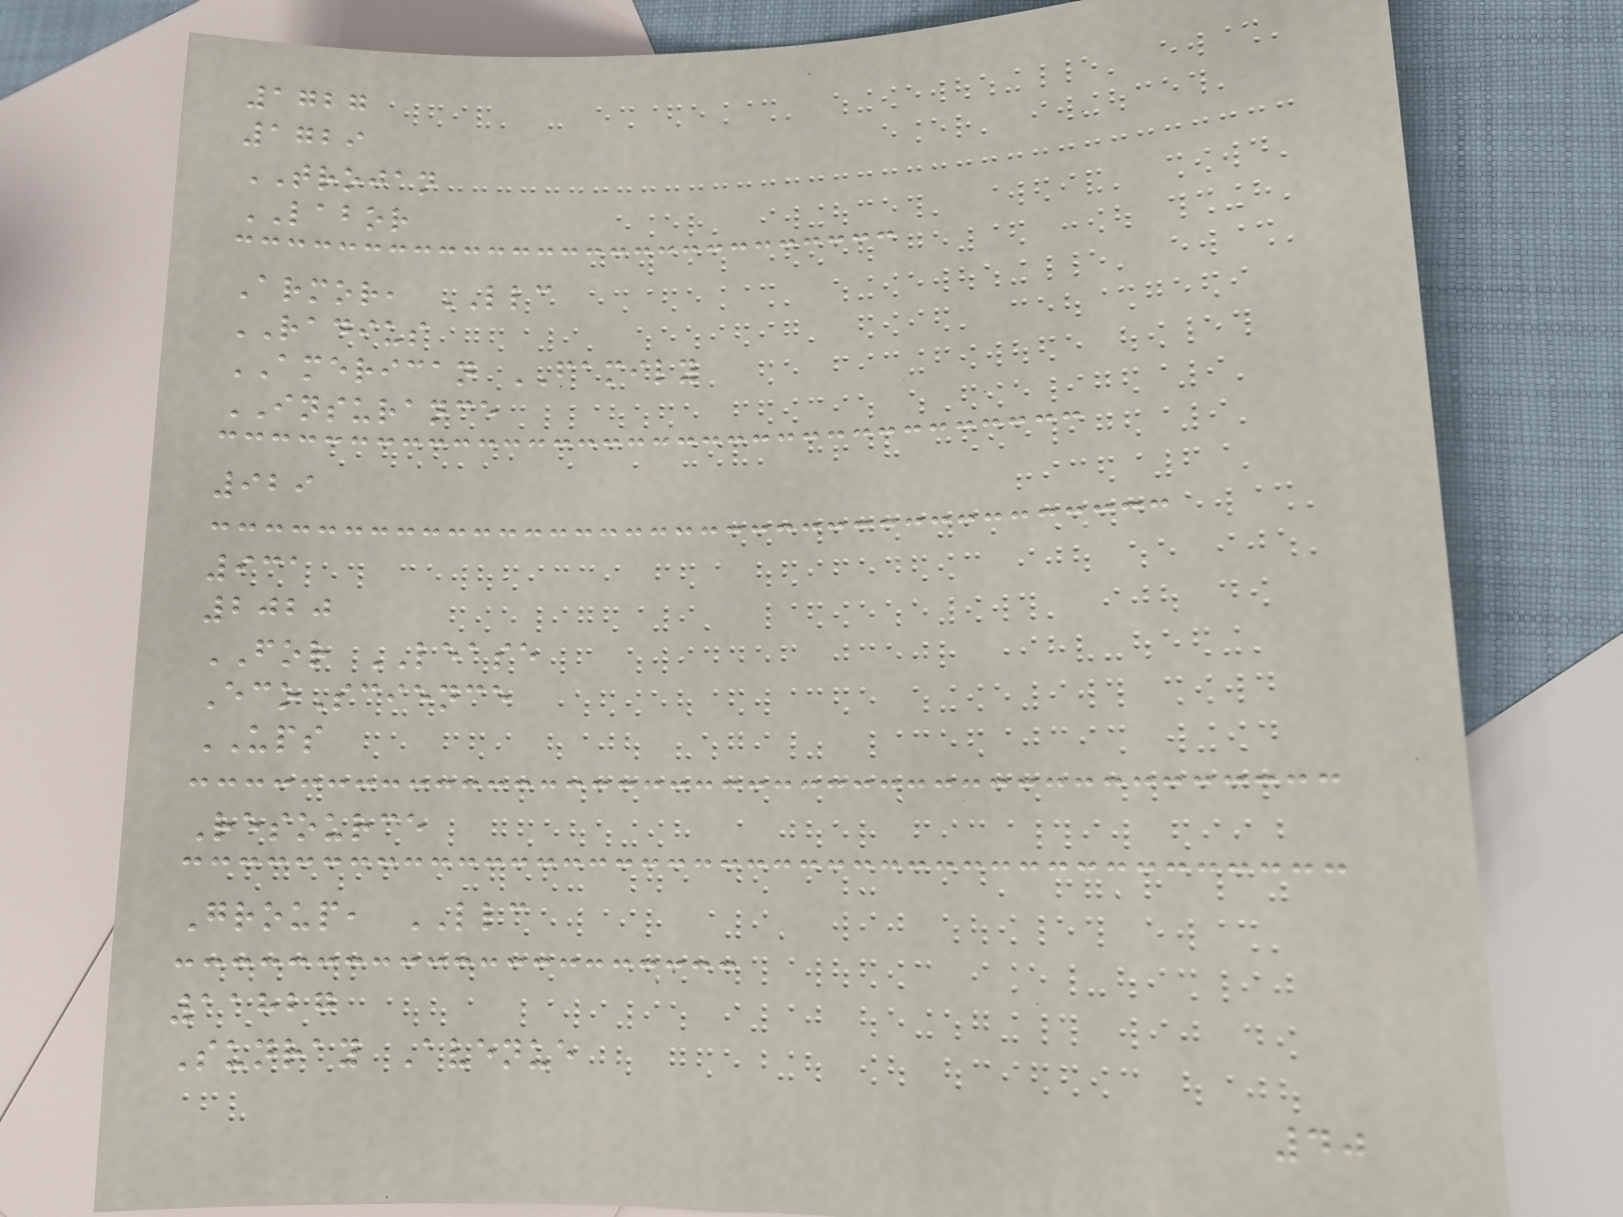1727
1729
TROJAN
LABOR
Armor, LLC
RADIUS
AMERICAN FAMILY
INSURANCE
929
931
2020
FOR LEASE
EcoScience
UPS
Resource
Group, LLC
11827
Sunray Avenue
40
